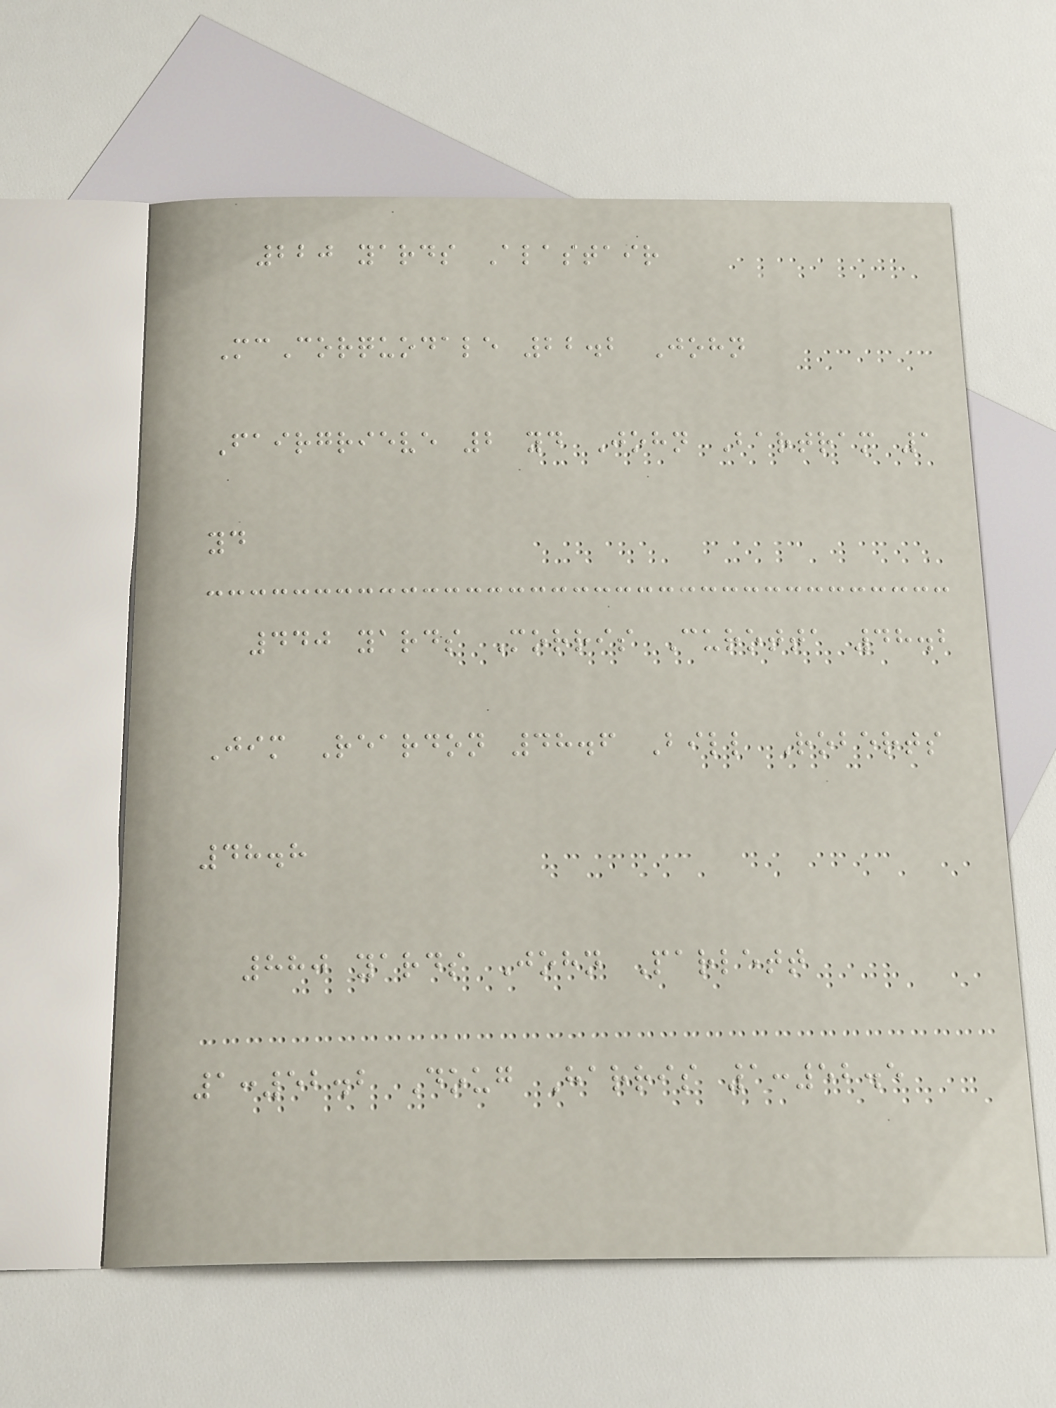220 yards Alastair
McCorquodale 22.2 John
Fairgrieve 2 yd John Bartram 1
yd
440 yards Morris Curotta 48.2
Jim Reardon 48.6 Bill Roberts
48.8
880 yards John Parlett
1:52.2 Doug Harris 1:52.5
